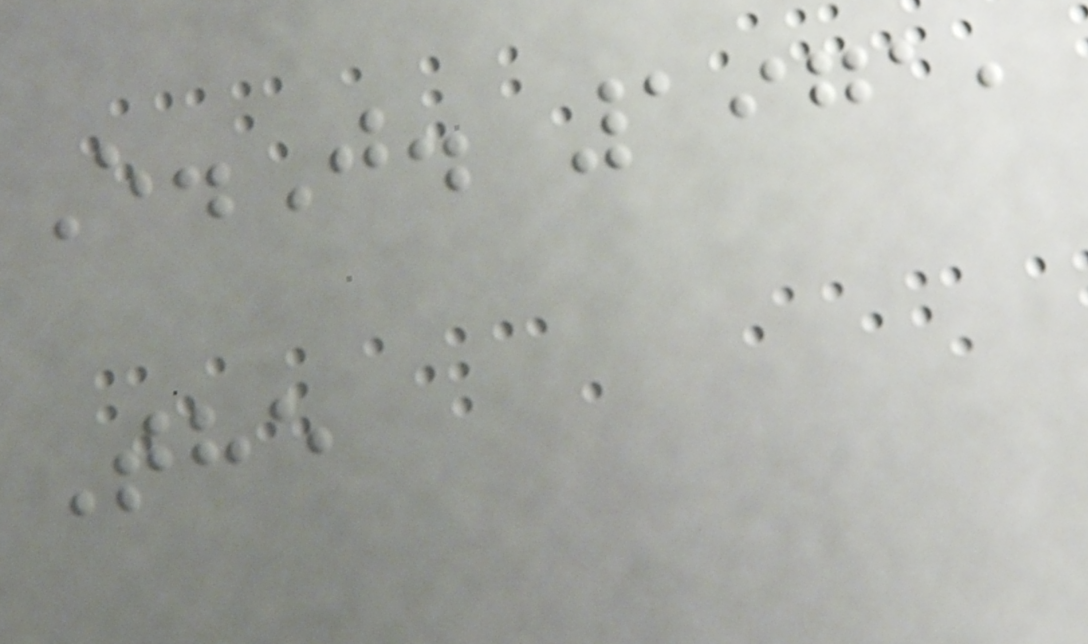E.J. 1971,
The
